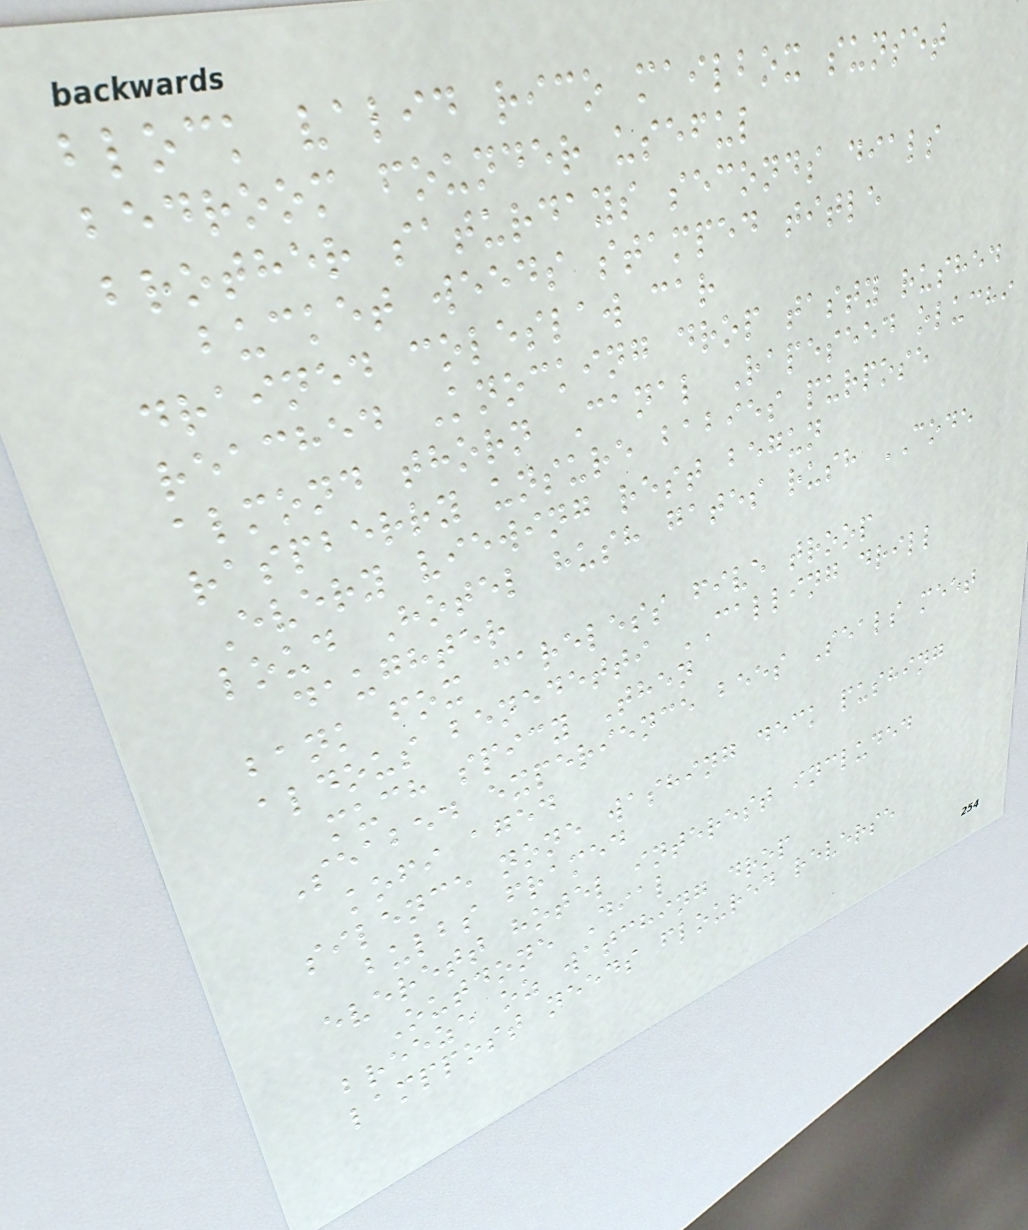block valid rico mailbox sunset
bedroom founder useful
brother saturdays seconds dials
bucket weeds stamped title
drained coleslaw car
reached Knocking drop tasty rushed
almond thorn Canal Rapeseed oluchi
raspberry unsure babies purpose
Every viewing rest begun
loud Hotel hush gates rush CODE
daughter
bank fox careless five troop
aldous benedetti CALLING drill
much spicy Then
Seabed experience bees Seals meet
kofi aged
silence none washing deck pushing
bulbs framed
everett hotel interest included
Outdone Dial
breeze oz watching drop
lamppost needs floured reverse
